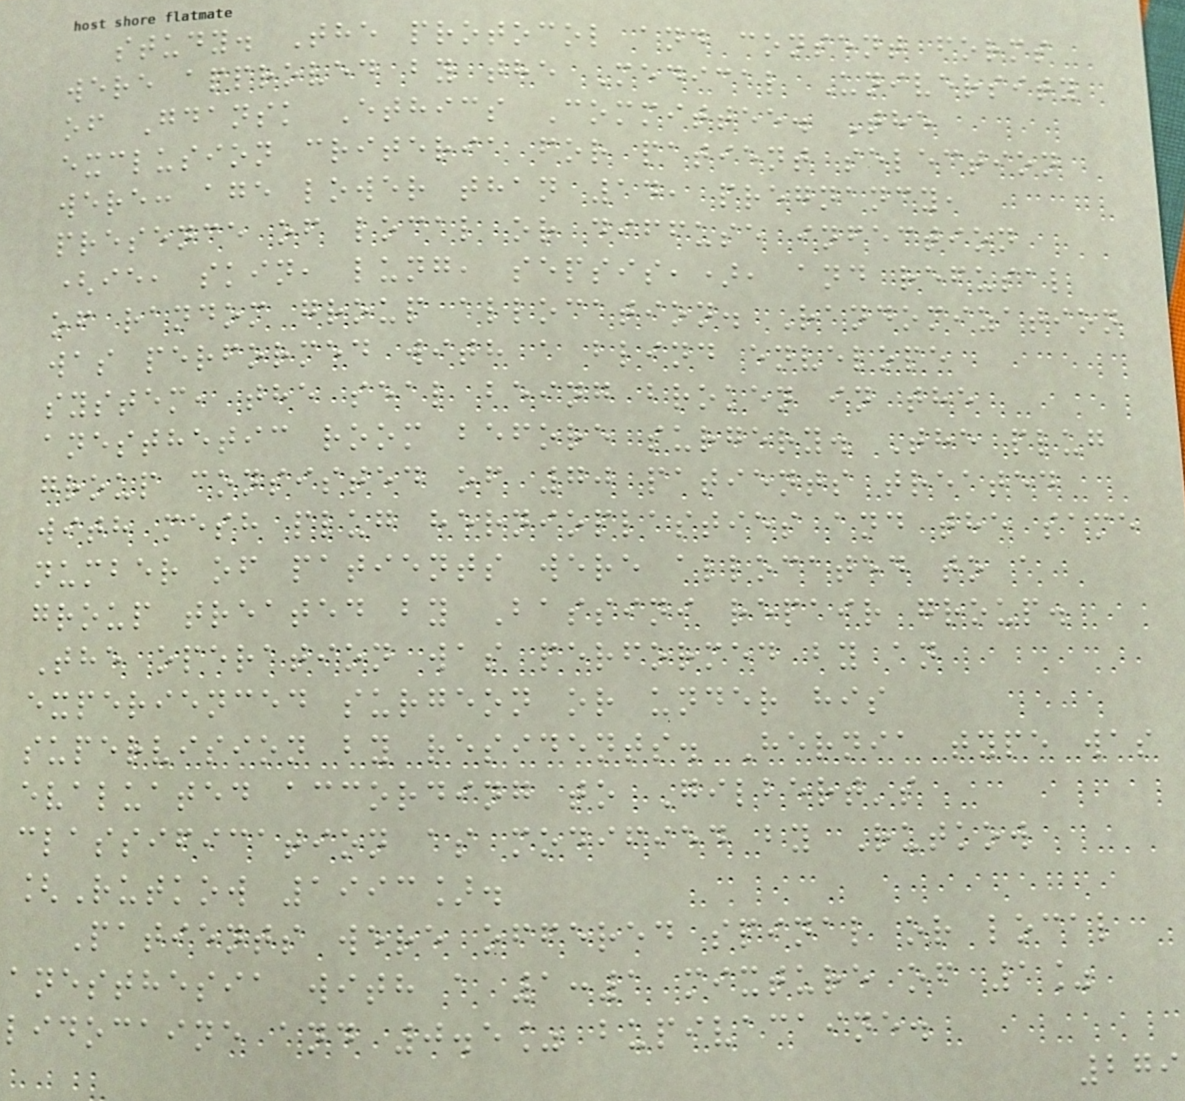study. The protocol and consent forms
were approved by the Medical University
of Gdansk Ethics Committee. The
exclusion criteria for patient selection
were: age lower than 14, pregnancy,
presence of local or diffuse infection
(ie, skin, lung, sepsis,), and refusal
of random group allocation. Randomization
was performed with a blind envelope
system, the seal being broken in the
anesthetic room before surgery. The plug
group consisted of 70 patients treated
with mesh plug hernioplasties and the same
number of patients were allocated to a
group treated by Bassini repair group.
The operation was performed by an
experienced surgeon or under his
supervision by residents. Hernia type was
evaluated according to Gilbert's
classification as modified by Rutkow
[Rutkow 1993].
Patients were offered spinal or local
anesthesia with a 1:1 mixture of 1%
lidocaine and 0.5% bupivacaine.
279
